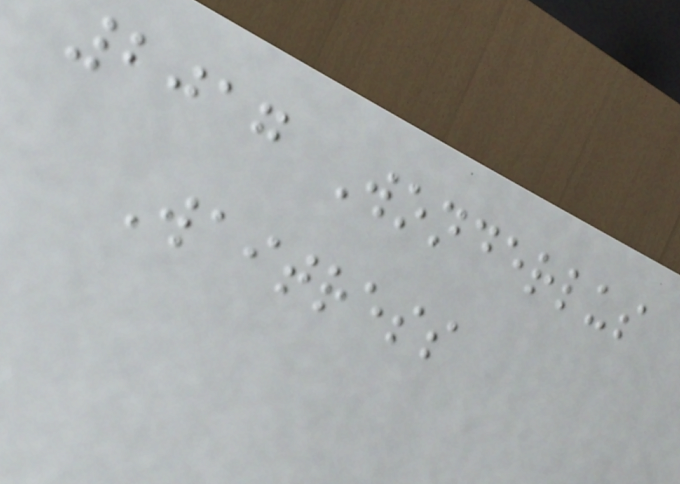2017 Wonderlus
Waitress
